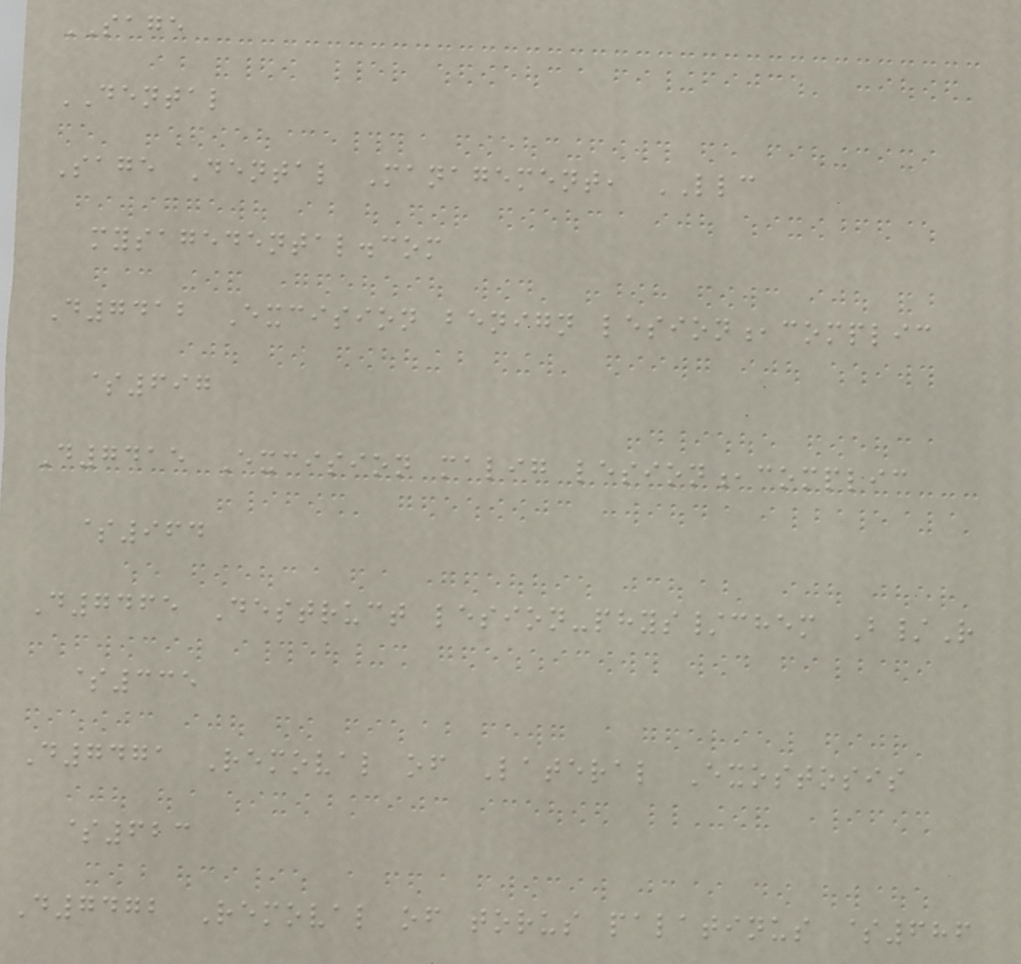SAGE
DENTAL
Sage Dental Management, LLC
mysagedental.com
D7412 Excision benign lesion,complic
$697
D7415 Excision malig lesion,complic
$964
D7465 Destruct lesion-phys/chem B/R
$335
D7471 Removal of Lateral Exostosis
$623
D7472 Removal of torus palatinus $686
